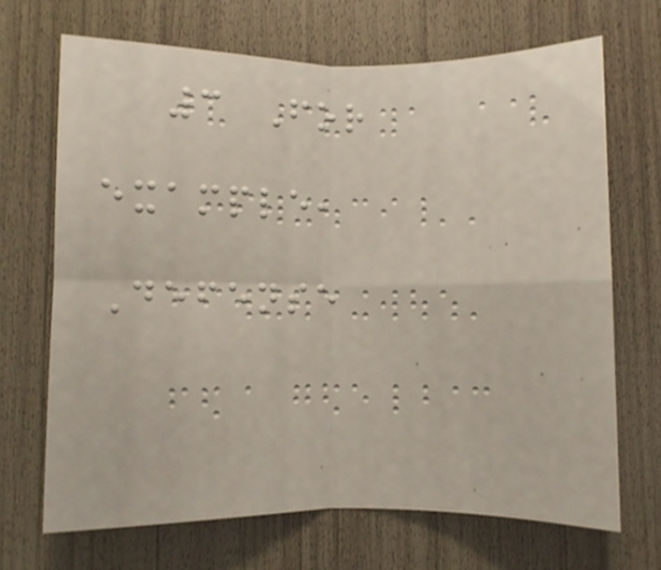3 For
example,
Defense
